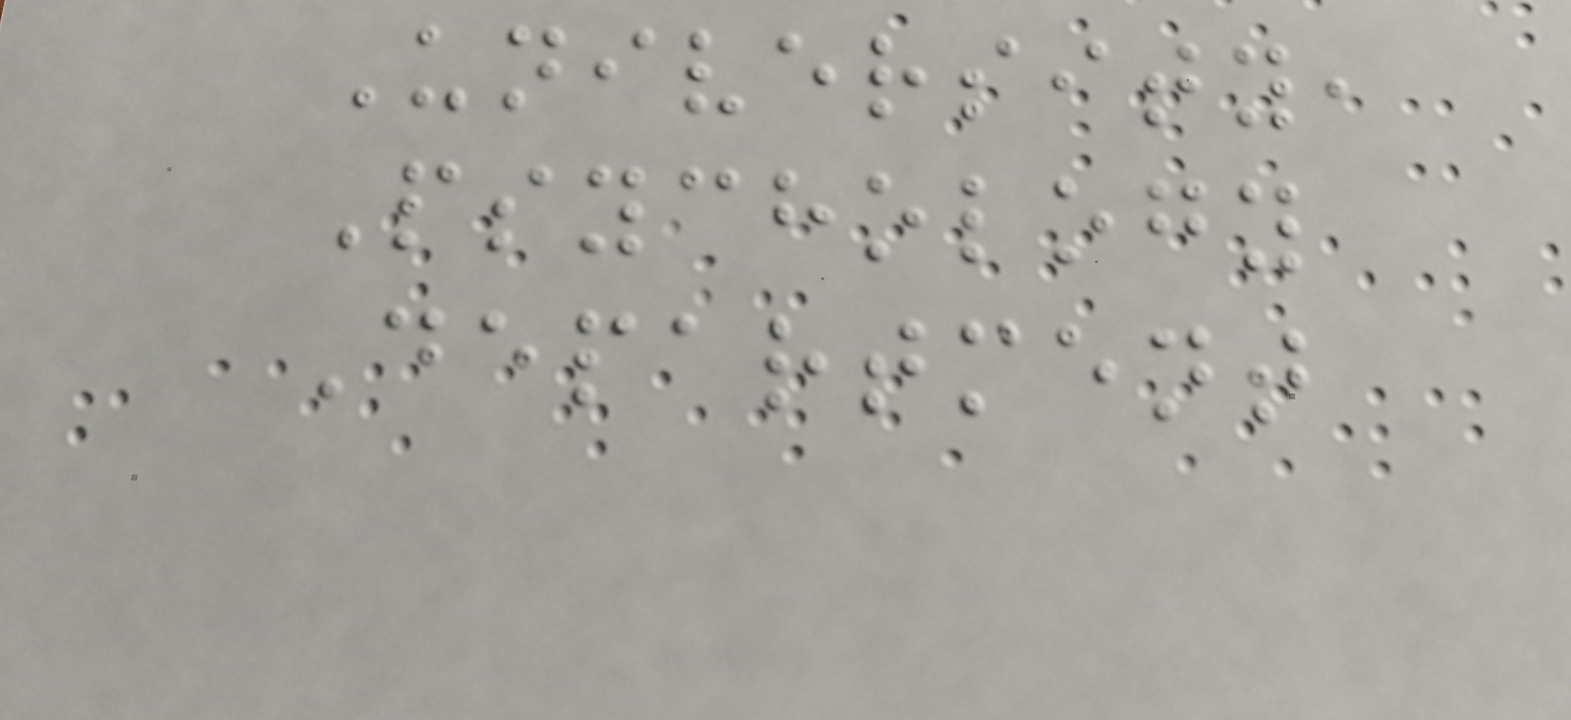University,
Psychology
Department
